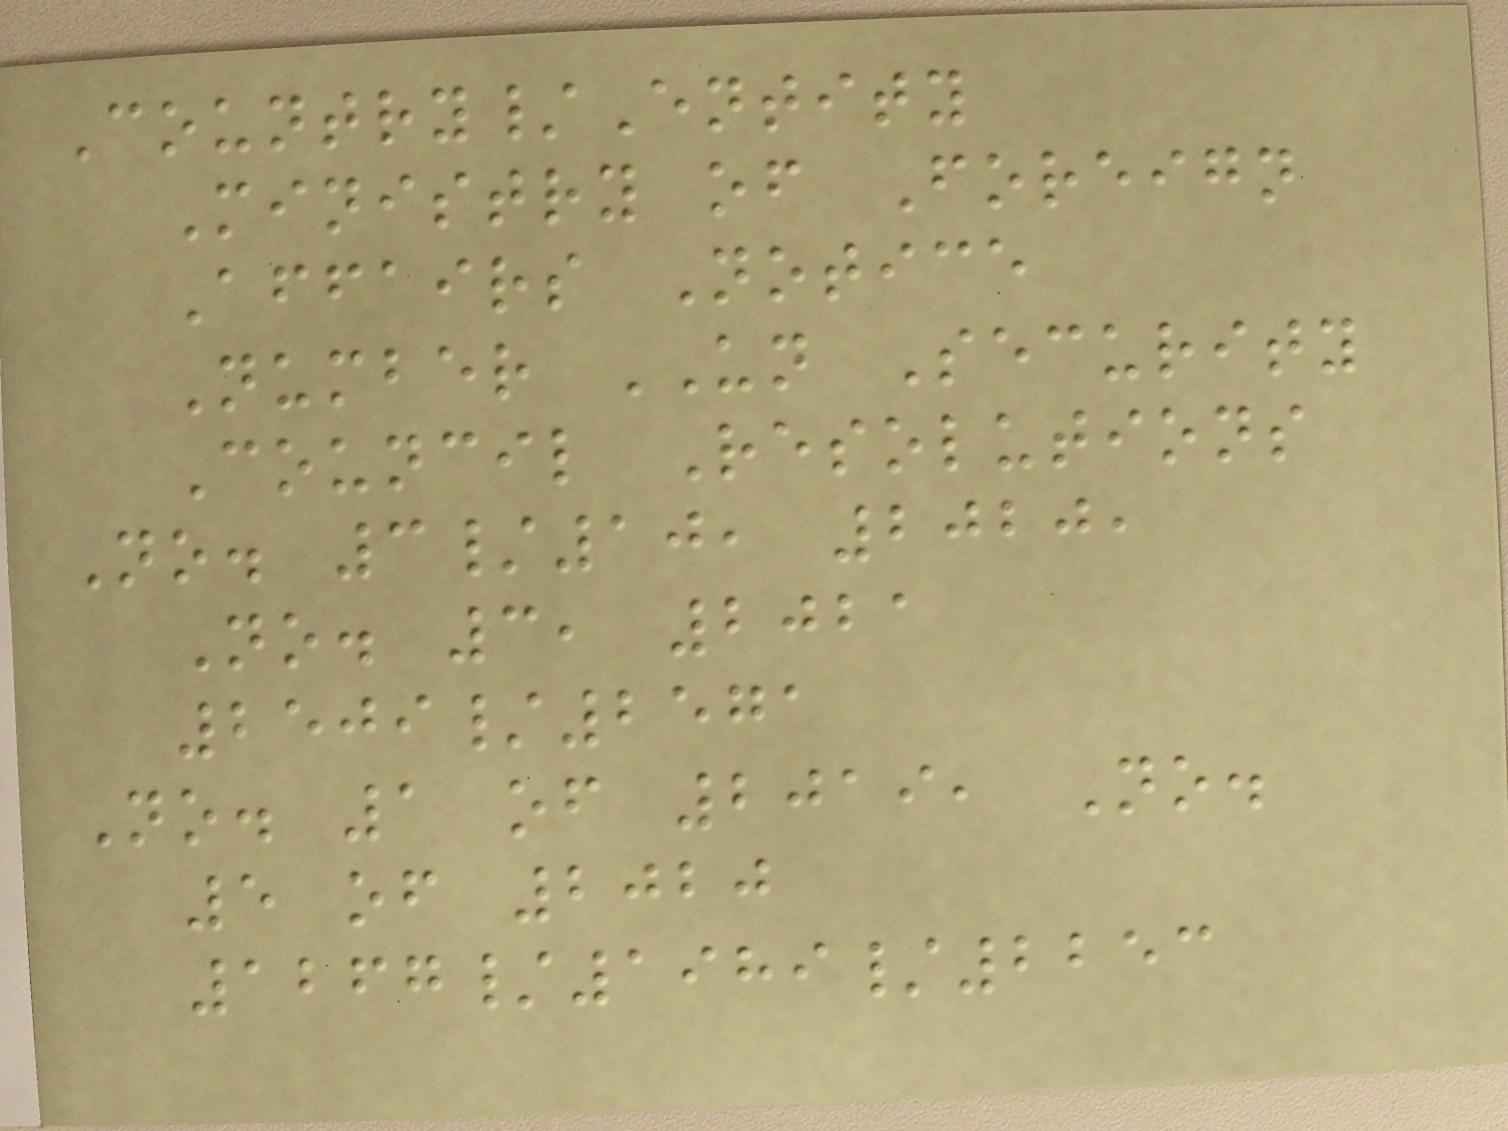Country/Entity
Ministry of Foreign
Affairs Notice
Number UN Security
Council Resolutions
No. 3/10, 2020,
No. 3, 2021
2509/2571
No. 1 of 2019, No.
5 of 2020
1267/1989/2253
